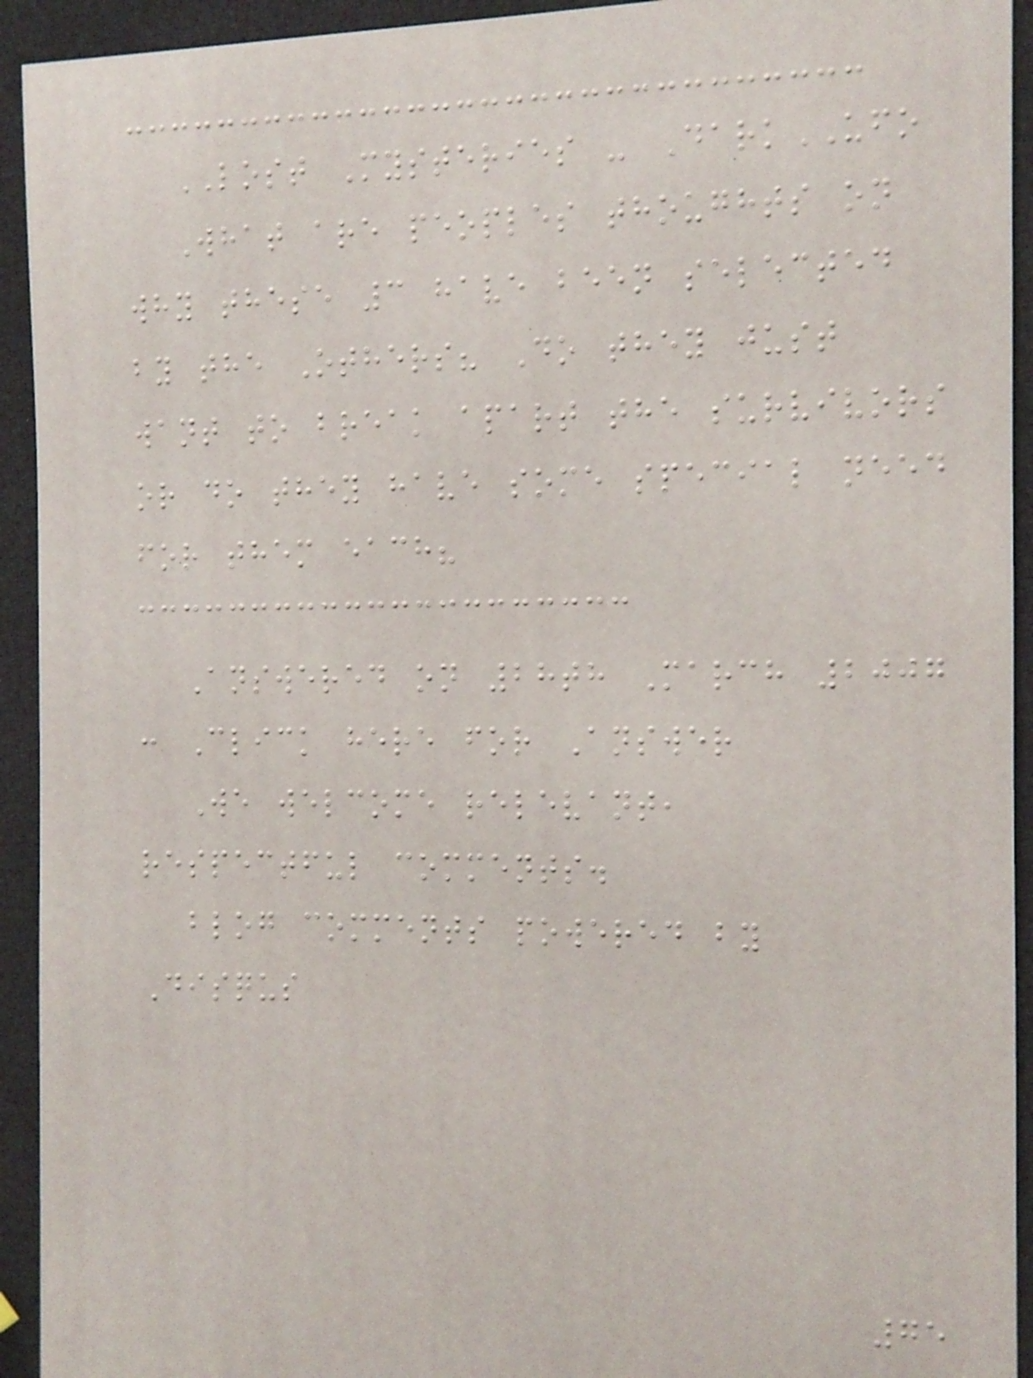LOST Mysteries - DarkUFO
What are peoples thoughts on
why these 3 have been selected
by the Others? Do they just
want to break apart the survivors
or do they have some special need
for them each?
Answered on 28th March 2007
: Click here for Answer
We welcome relevant,
respectful comments.
blog comments powered by
Disqus
75
